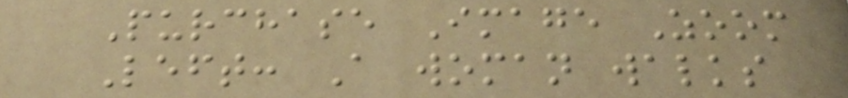Purchase Image Zoom
Left: A woman walks
